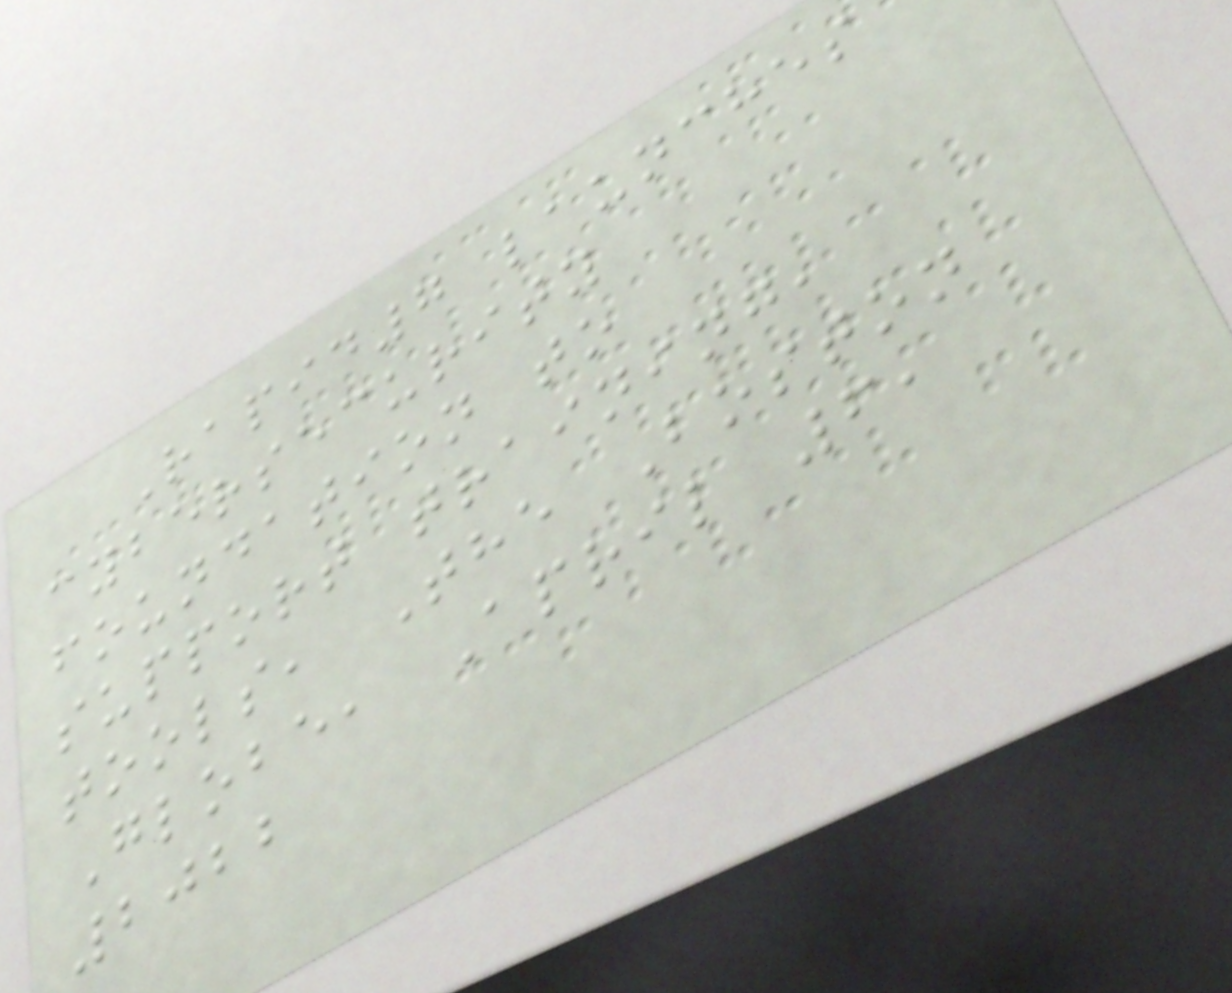Rapid7 launches
cybersecurity
foundation to
support training,
tools, The Boston
Globe, April 6,
2022
